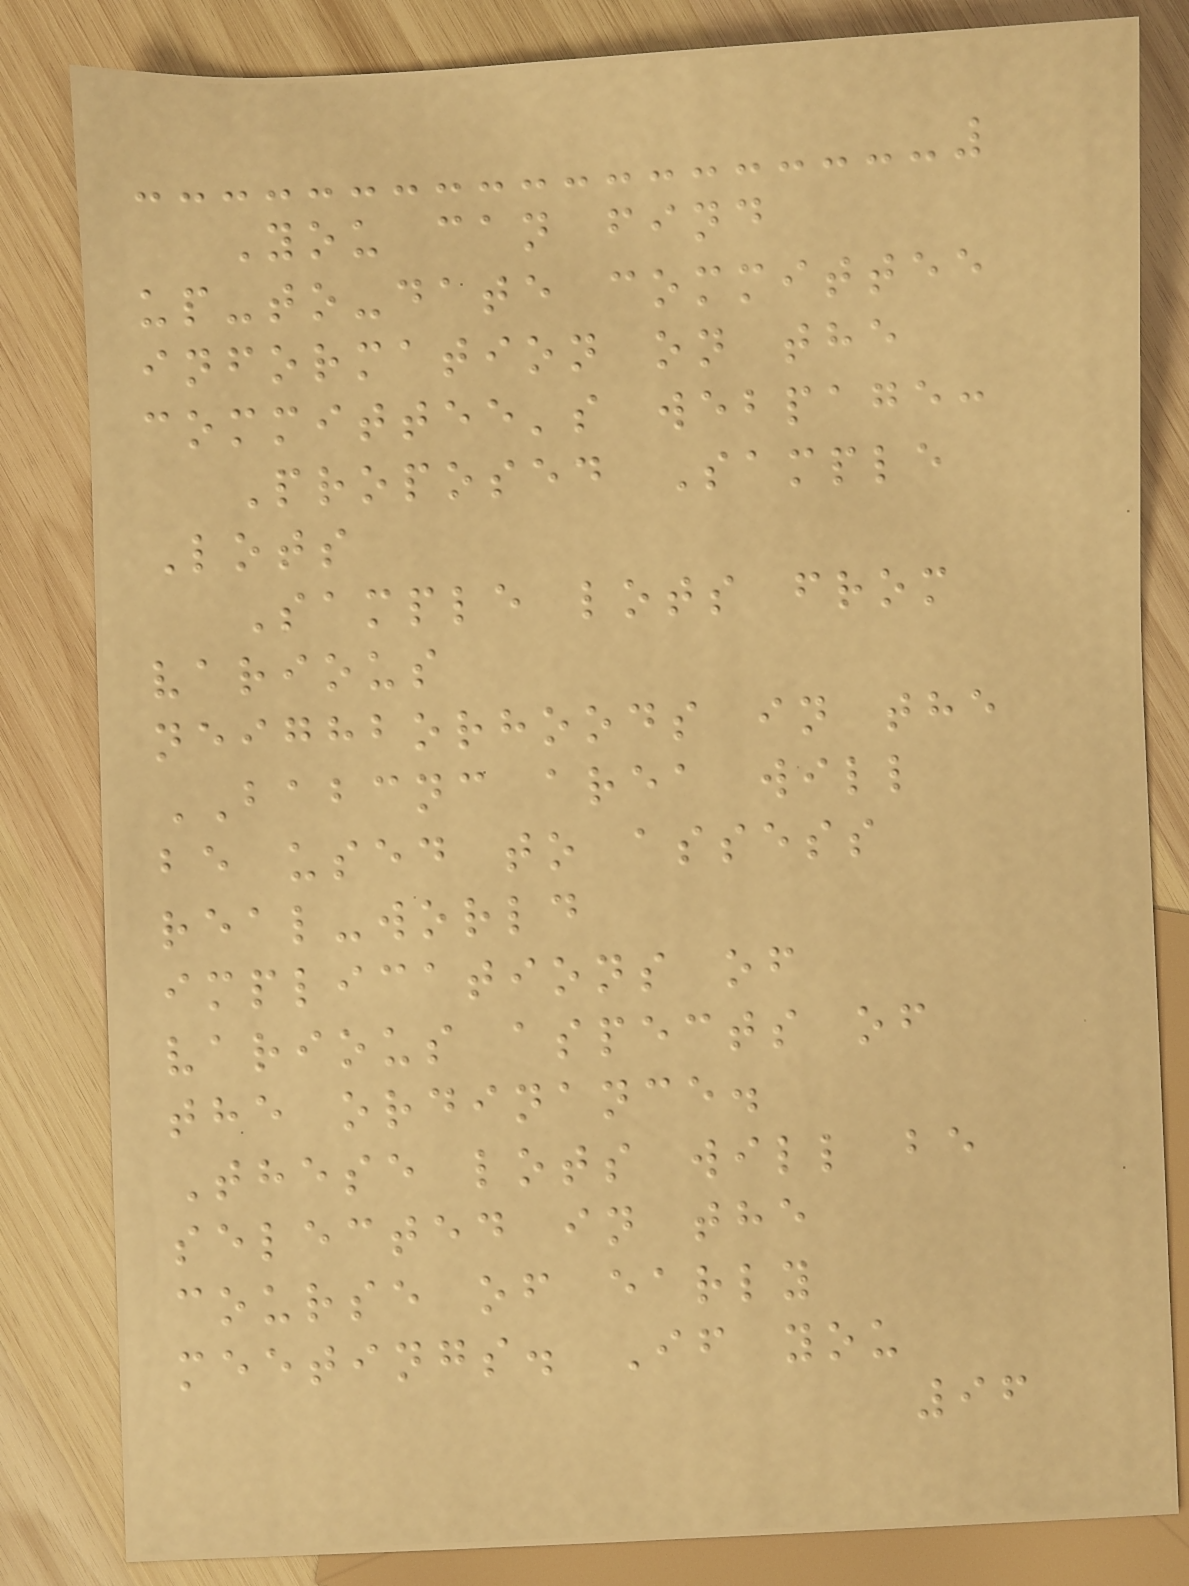You can find
up-to-date committee
information on the
committee's webpage:
Proposed Sample
Lots
Sample lots from
various
neighborhoods in the
BABCNC area will
be used to assess
real-world
implications of
various aspects of
the ordinance.
These lots will be
selected in the
course of early
meetings. If you
96
